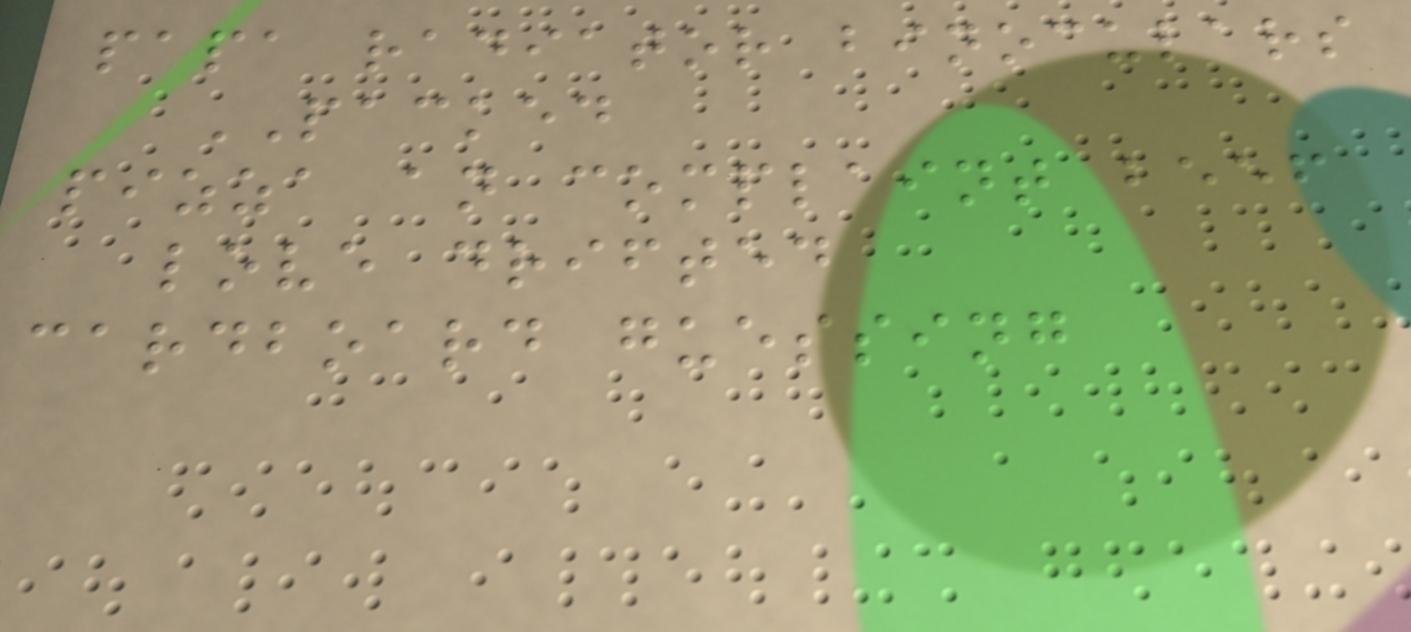papa radiator binoculars
PACKED
pizza an complaint beef
love drifted
cardboard guessing
